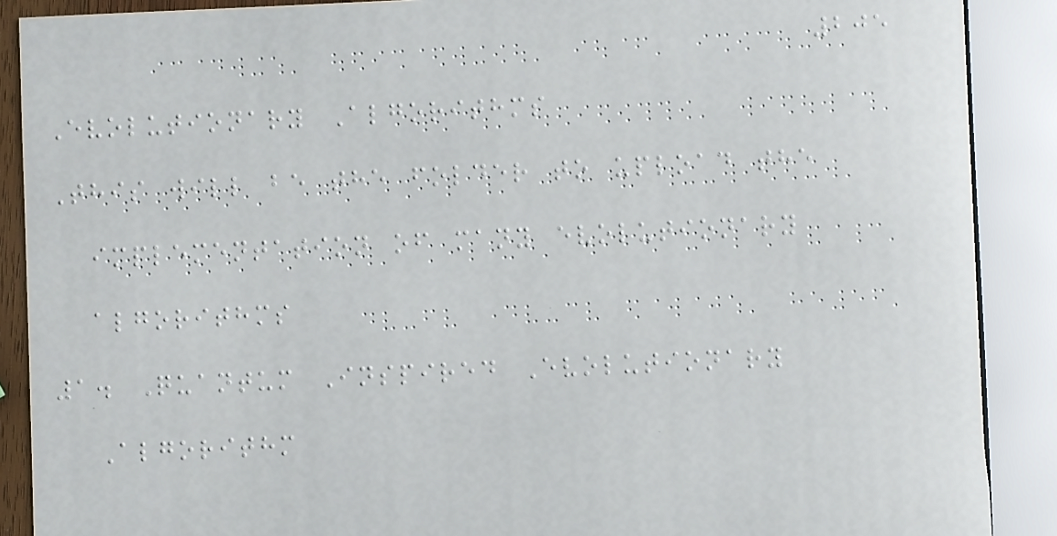205
Evolutionary Algorithms
This will be the folder to upload the
implementation of many evolutionary
algorithms
1. Quantum Inspired Evolutionary
Algorithm
